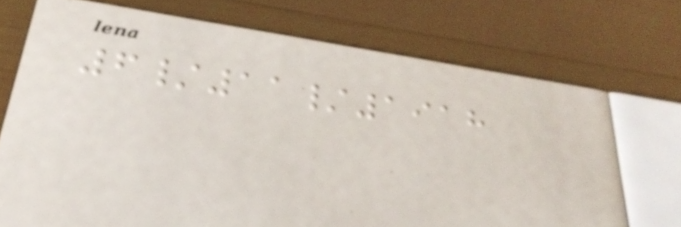6/11/1918
